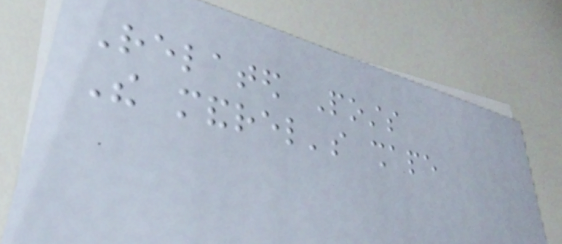Related Posts
The mandrel's shape
